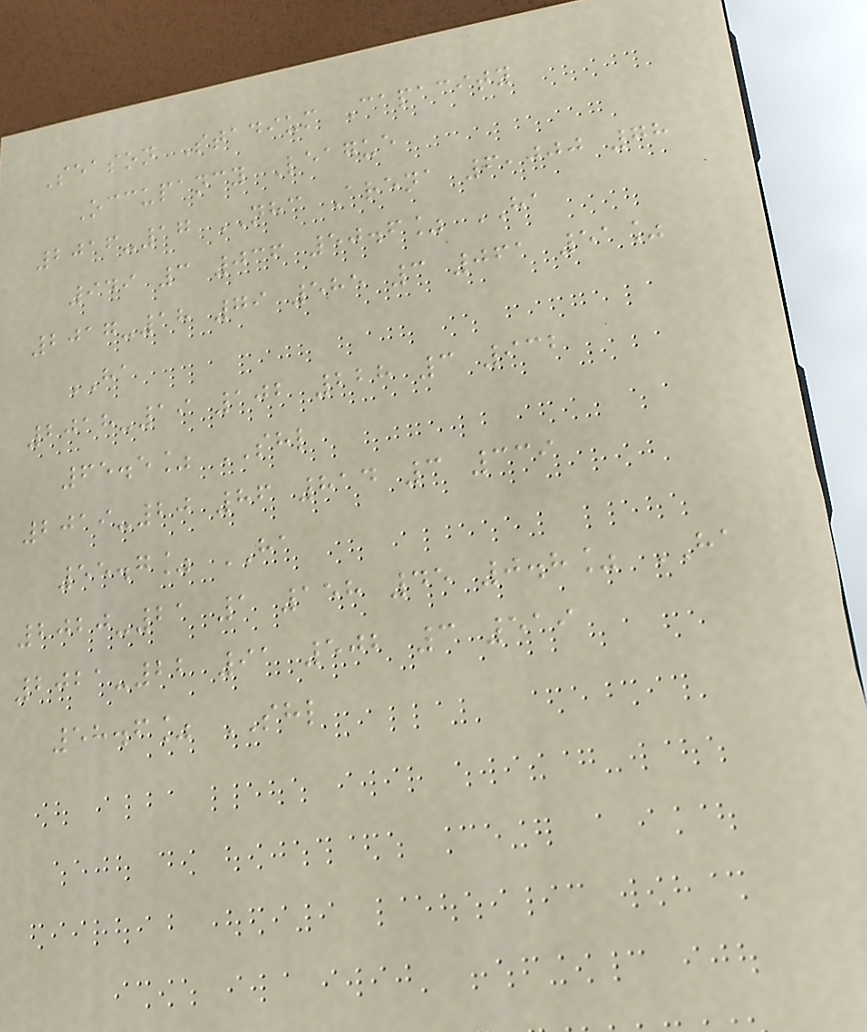Season Stadium Capacity
Occupancy League
2016-17 NHC Arena 6,000 78
949 3 036 50.6% HA
2017-18 79 585 3 061 51%
HA
2018-19 102 228 3 932
65.5% SHL
2019-20 86 814 3 339
55.7% HA
2020-21 1 158 45 0.8% HA
2021-22 91 502 3 519
58.6% SHL
